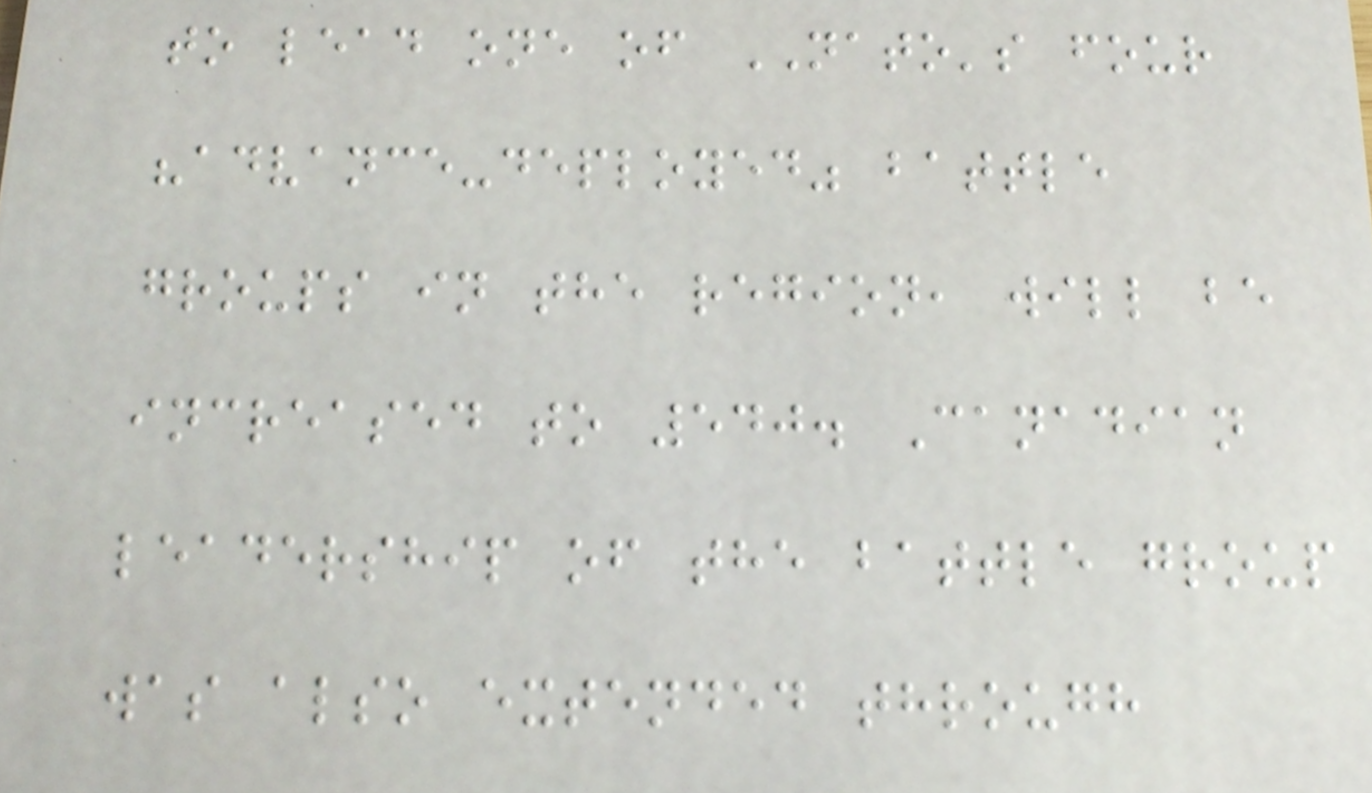to lead one of NATO's four
"advance-deployed" battle
groups in the region, will be
increased to 540. Canadian
leadership of the battle group
was also extended through
